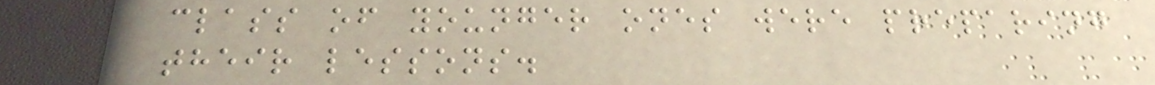class of younger ones were preparing
their lessons.
